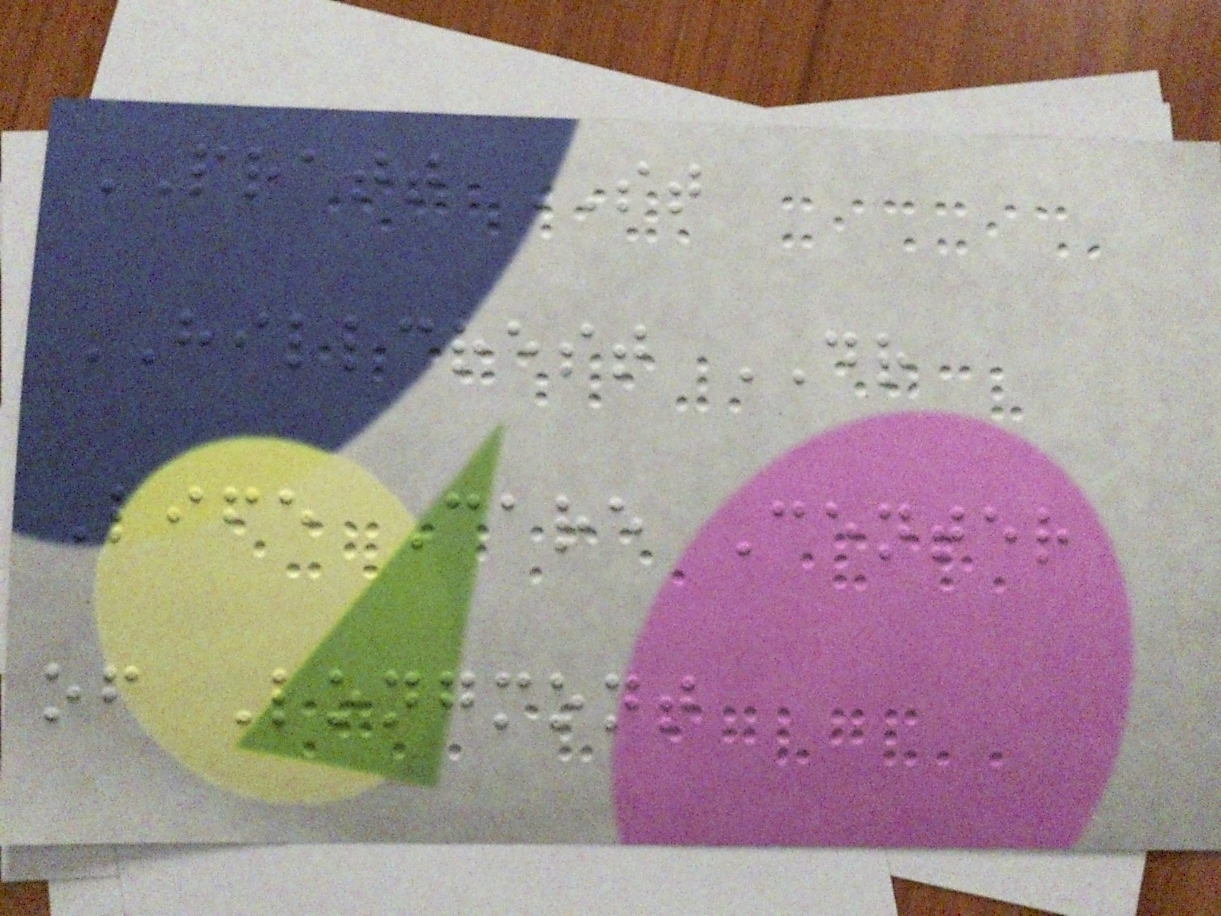PRATT ST
HILLCREST DR
Life Care Center
of Longmont
